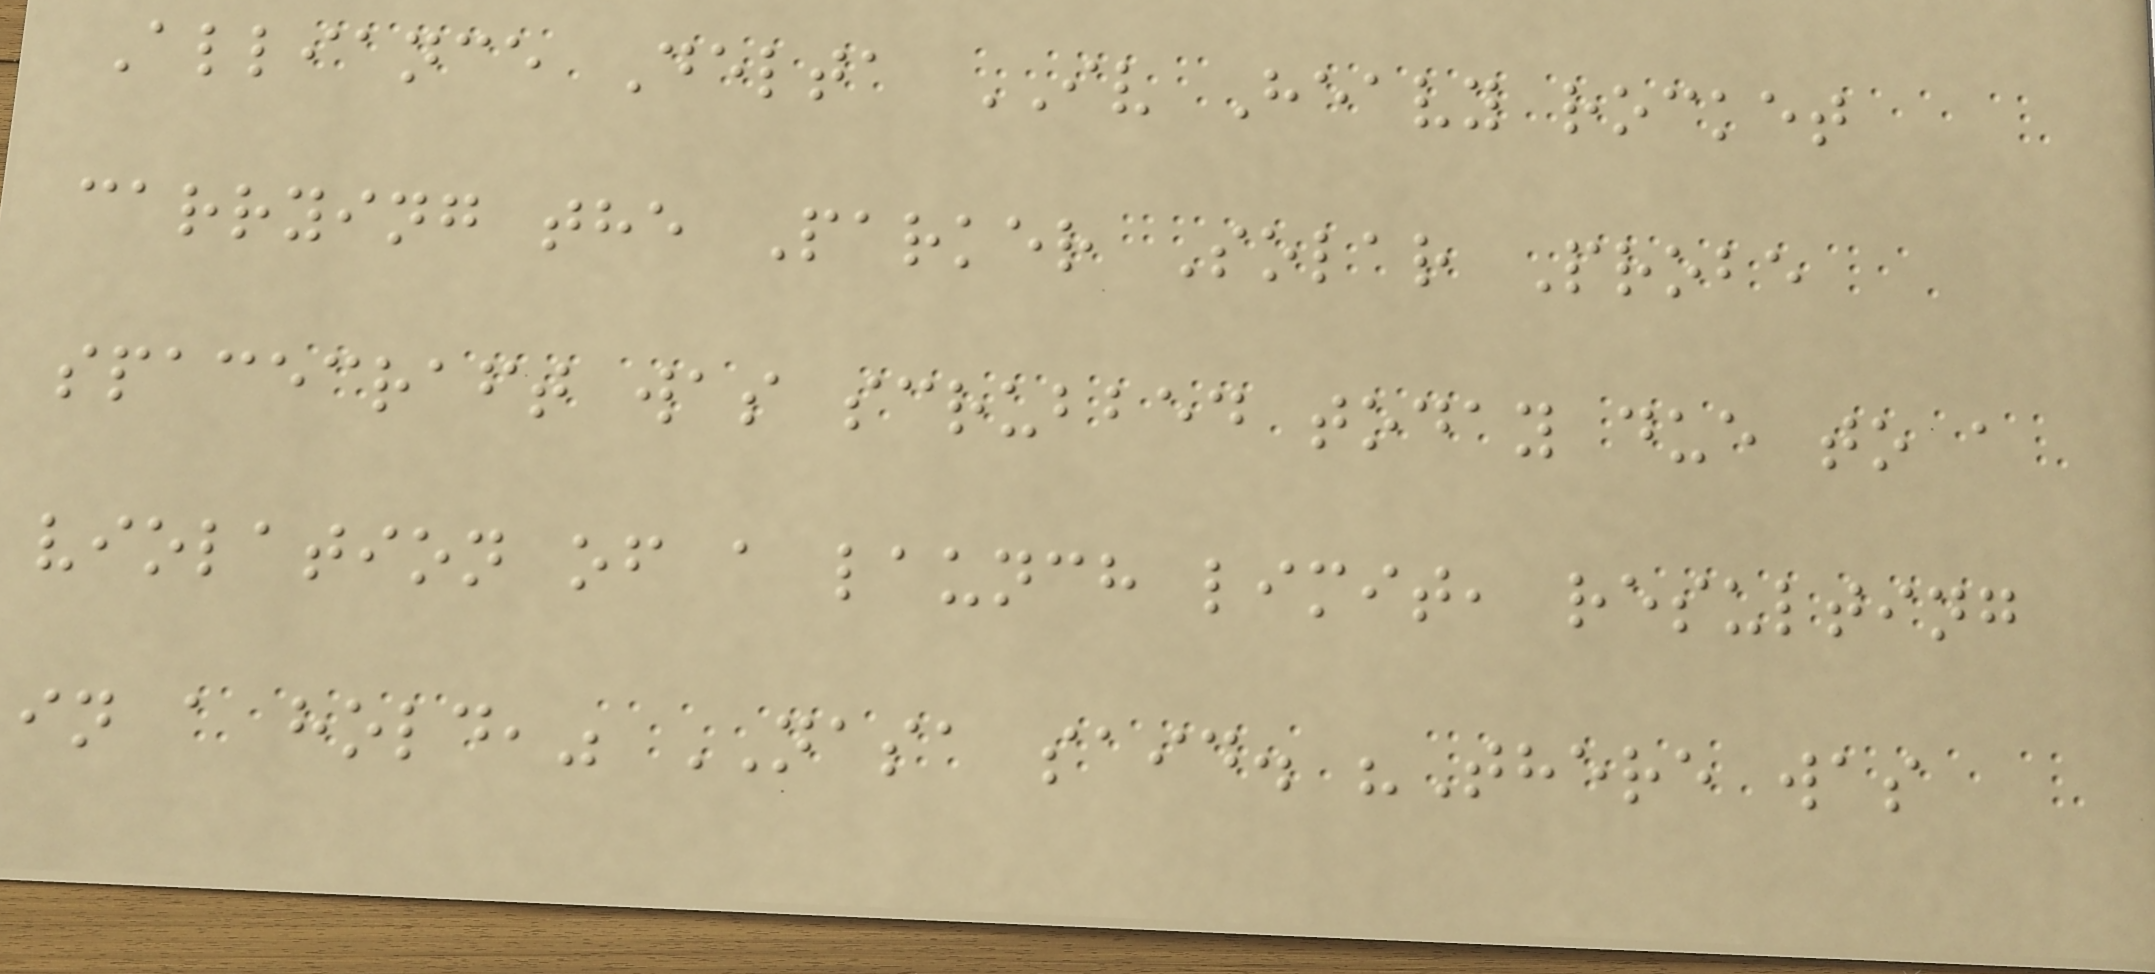Alliance Delta IV Heavy rocket
carrying the Parker Solar Probe
spacecraft was scrubbed today due to a
violation of a launch limit, resulting
in a hold," NASA said. "There was
